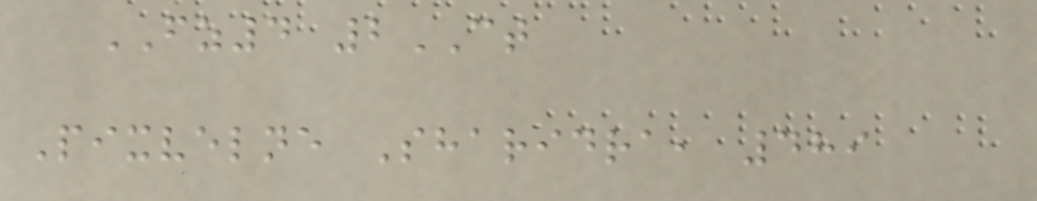FZ4 2CT
Pixvelne Sharidra, 489
